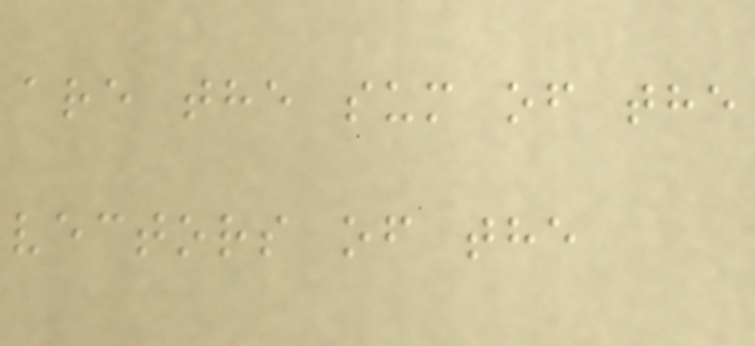are the sum of the
vectors of the
